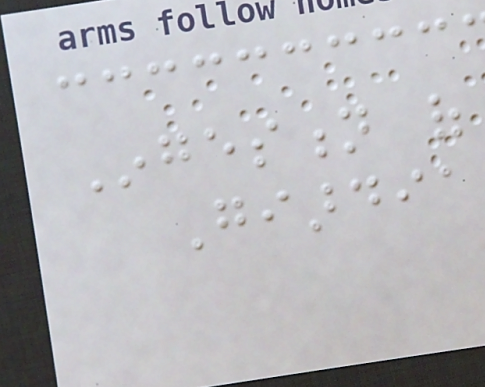Ingestion of
Giardia
